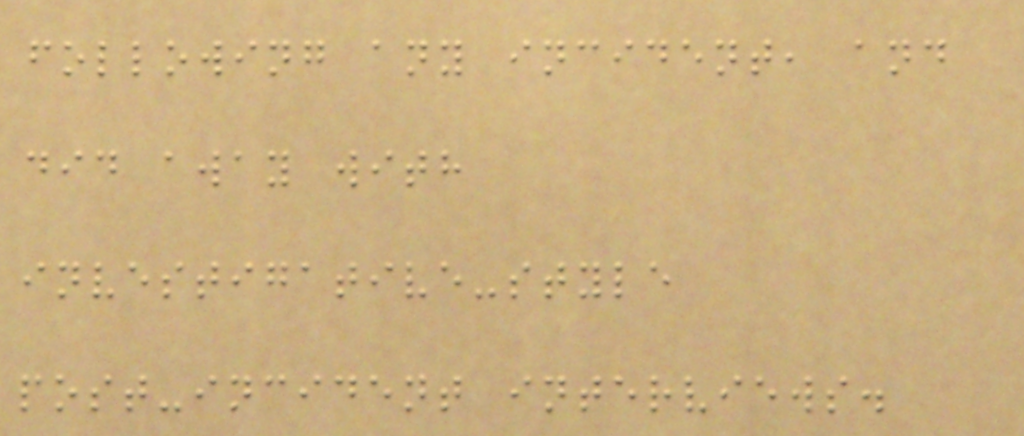following any incident, and
did away with
investigative-style
post-incident interviews.
